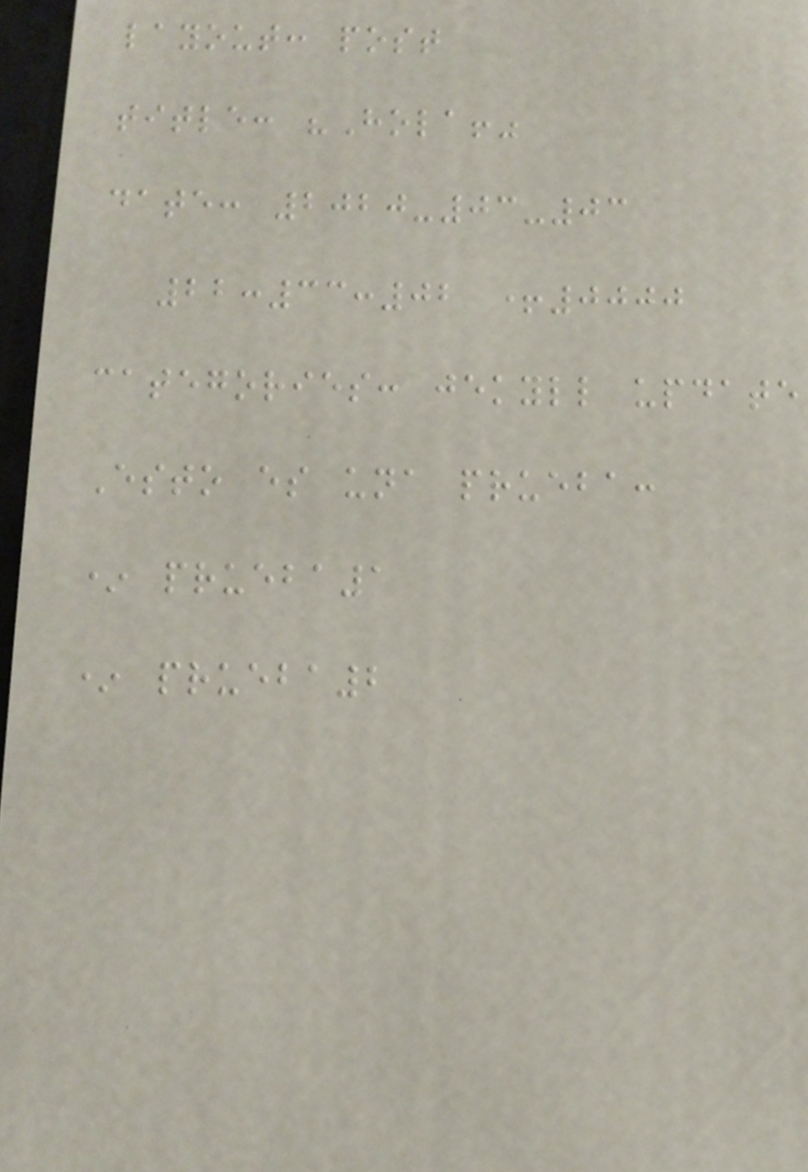layout: post
title: "Hola!"
date: 2020-03-03
22:33:02 +0000
categories: jekyll update
Esto es una prueba:
* prueba1
* prueba2
